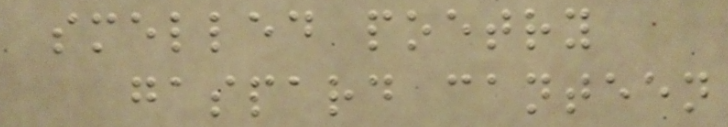smelled poetry
gaspard canteen
